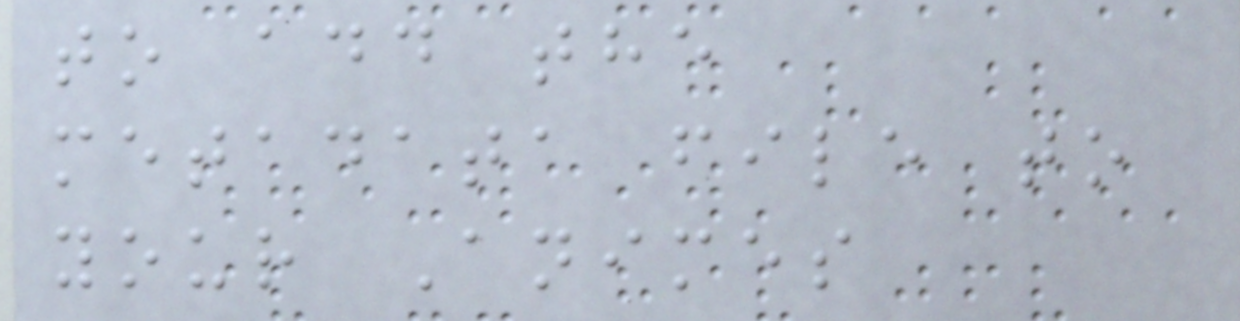to add the
metadata file to
your Animes
